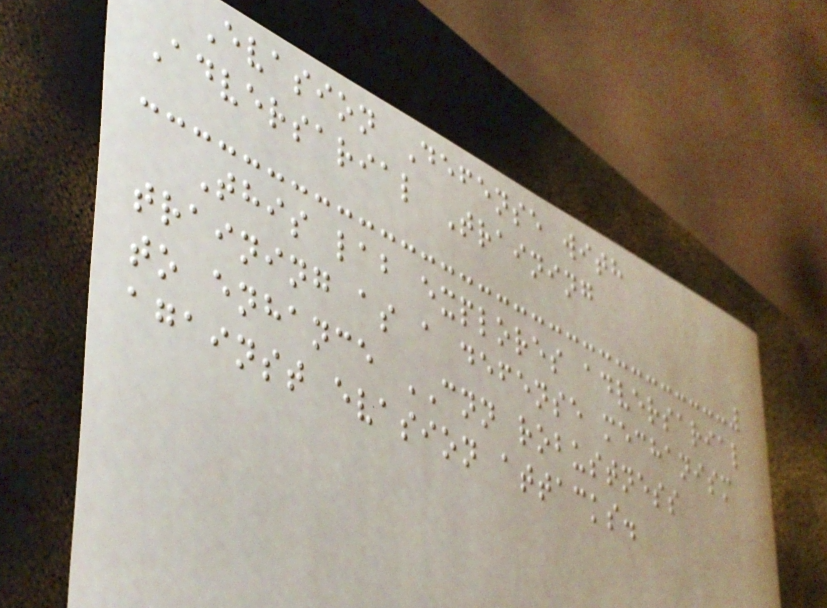Evasion Defense with
Adversarial Training
This lab explores adversarial
training as a defense mechanism
to enhance CNN robustness
against evasion attacks.
